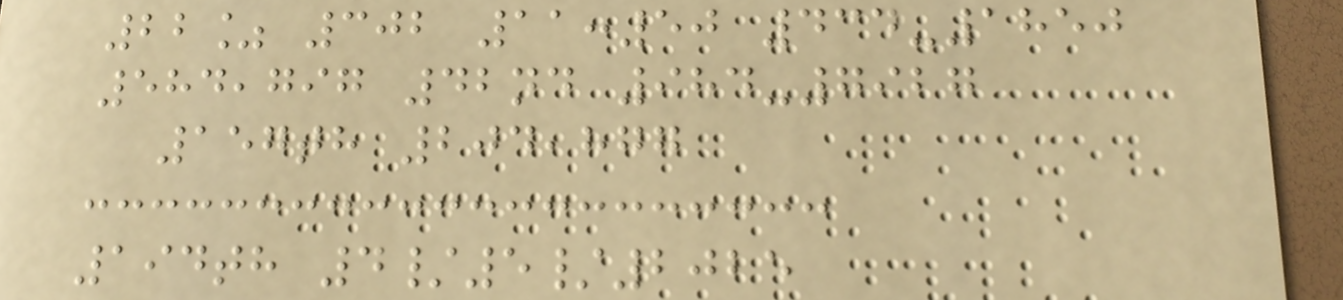22% 302 11:50 434-1850
584,797 42nd 984-7927
157th 204,877
194th 4/5/2025
